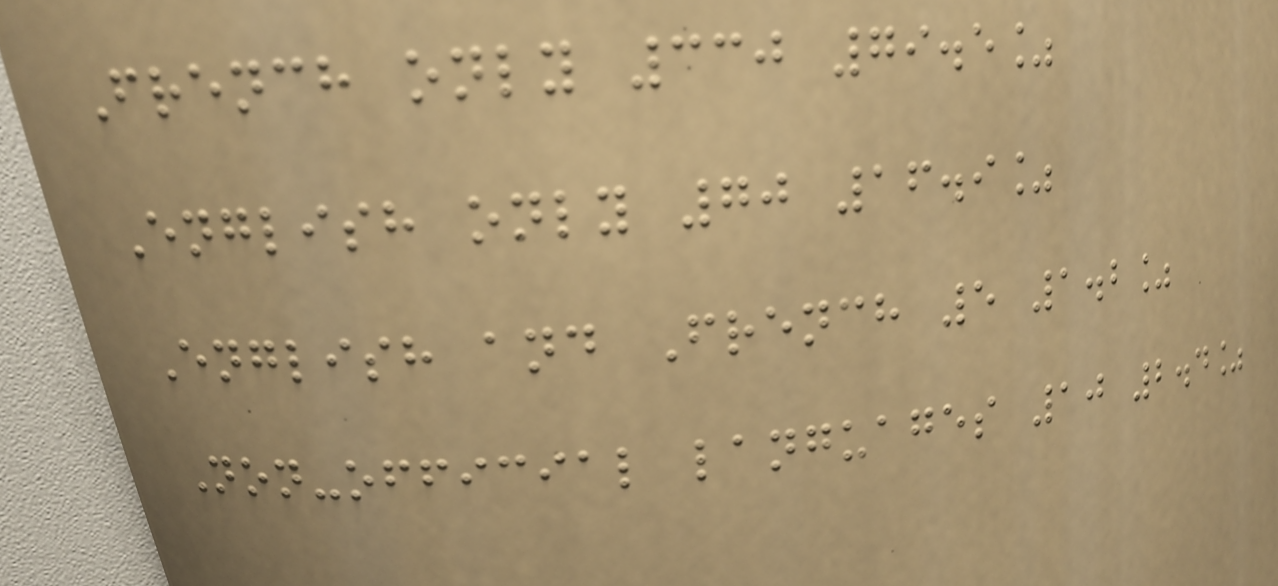French only 330 79.5%
English only 70 16.9%
English and French 5 1.2%
Non-official languages 10 2.4%
